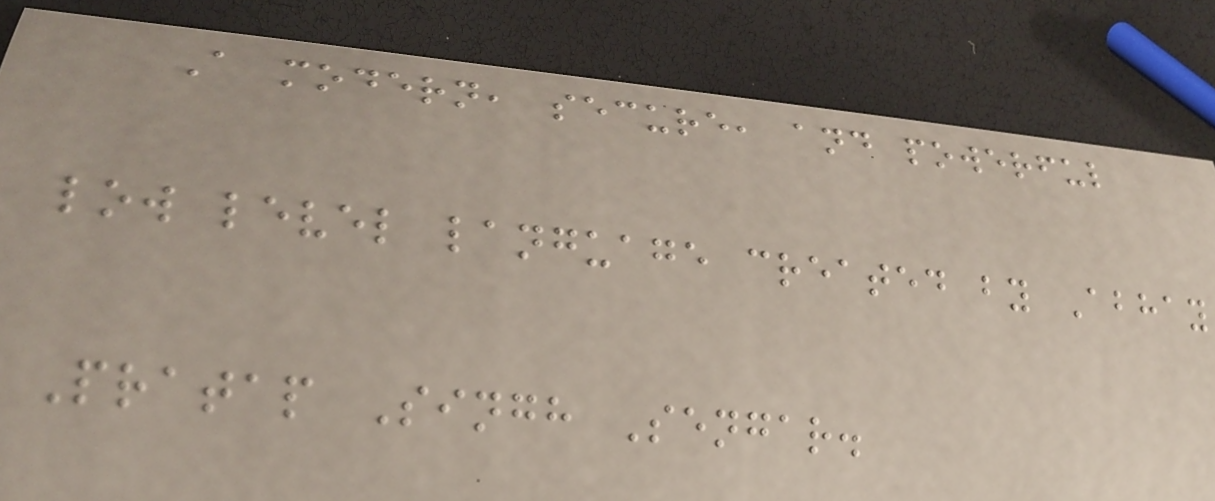A modern, secure, and powerful
low level language created by Abhay
Pratap Singh Sengar.
